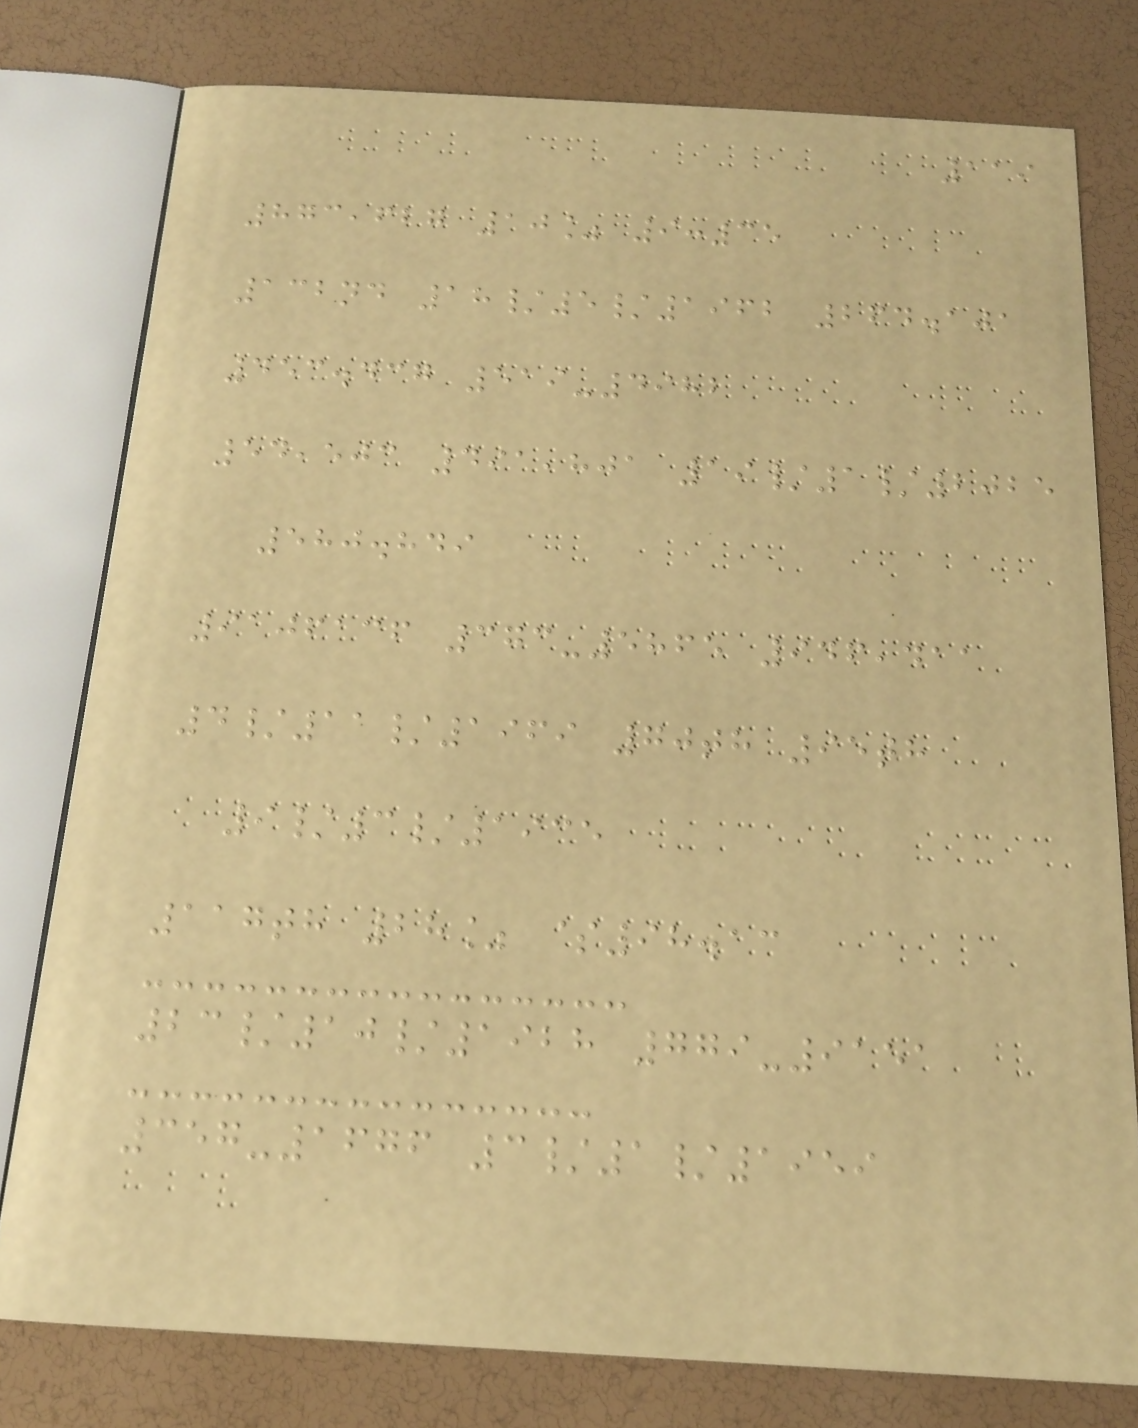119
873,627 10% 9:35
132nd 18/5/1962 264.101
453.437 519-4982
54,503 491,801 19/1/2025
580.849
9106136 373-5865 946,411
4/11/1969 70th 95th
9/3/1935
117th 28% $98.13
23/10/1928 779-9151
357-1676 3/1/1959
